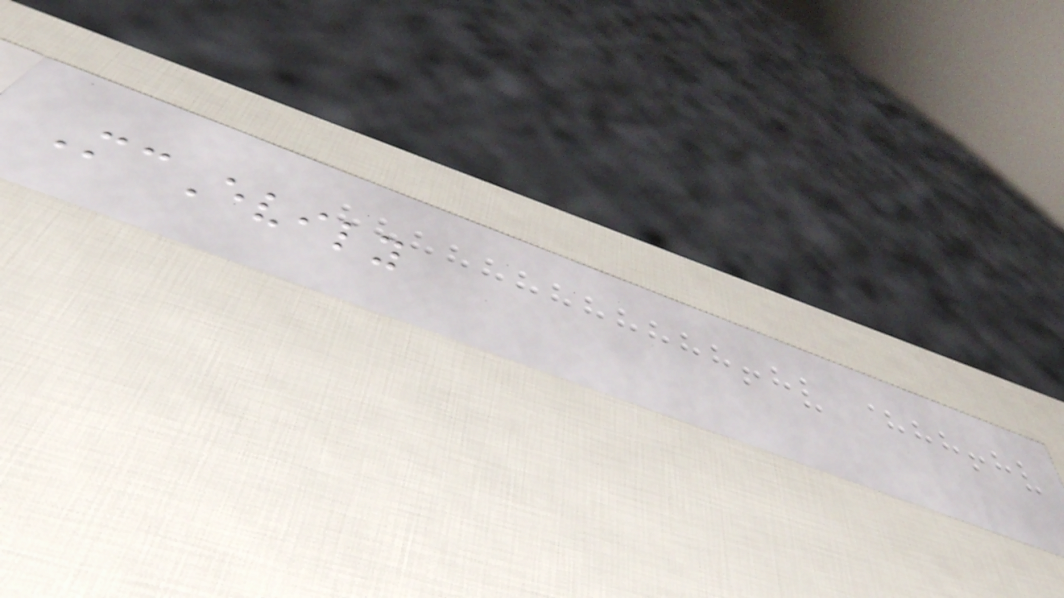McEvily
